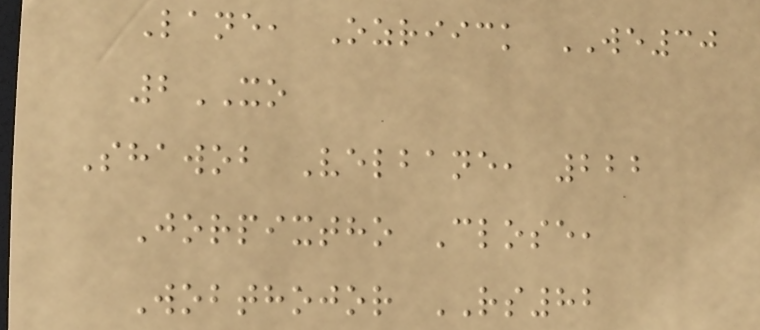Lane, Ozriick WE30
2XO
Shawob Velbane, 222
Jorpixtho Close,
Wobthojor RS82
